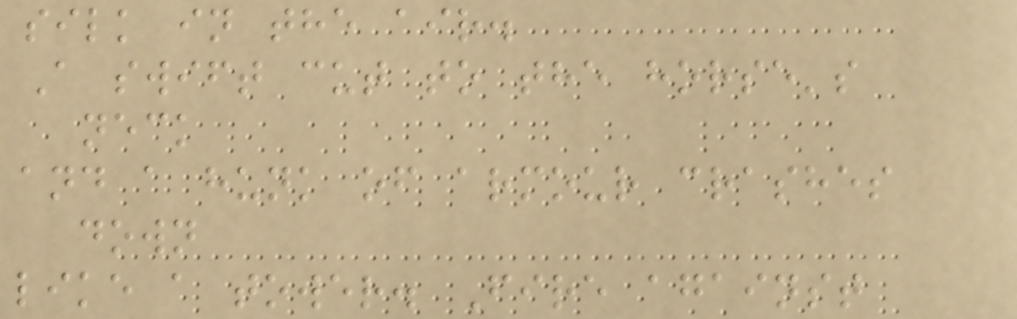silk in the air.
A swift cut to the horse's
neck
and a hunk of armour crashes
down
like a tower. Fire against
